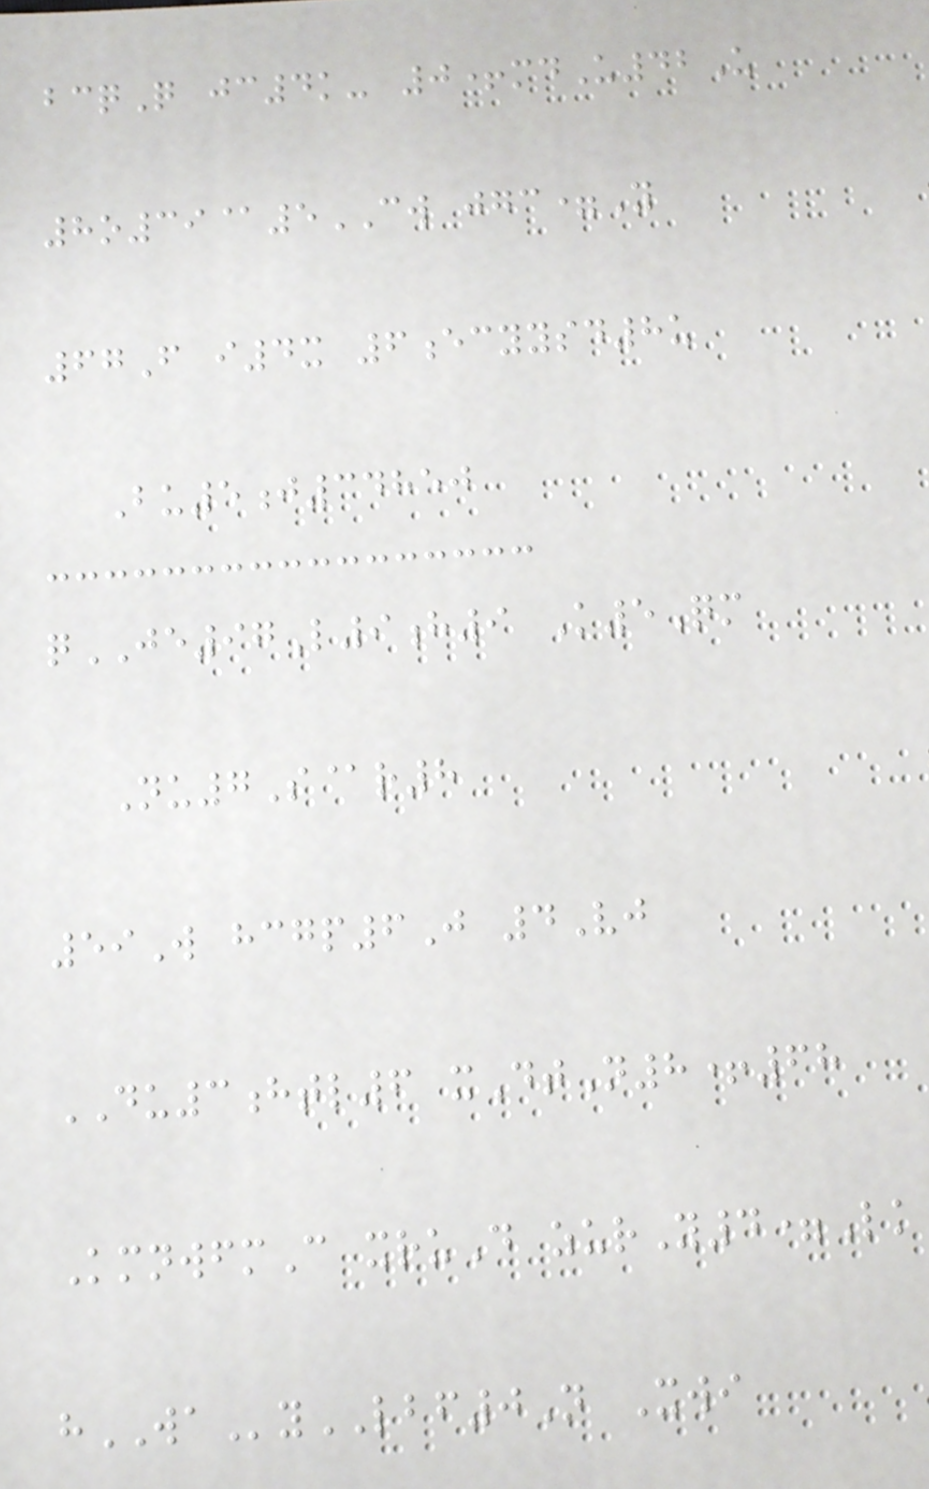bcqQ jc4k- 0+mdU42U
8o39@5CW jgc=Y
67F i4x 6ecyysd8u
Bu5j34850
qJE97L9h9 K5Qm
Nu7S@r8
59W hcgp6J 4Vj
DU3htl6 xDtN8+68
KmnwfmC xruD zurY4=Lk
hWAyLBF0N Xwi
